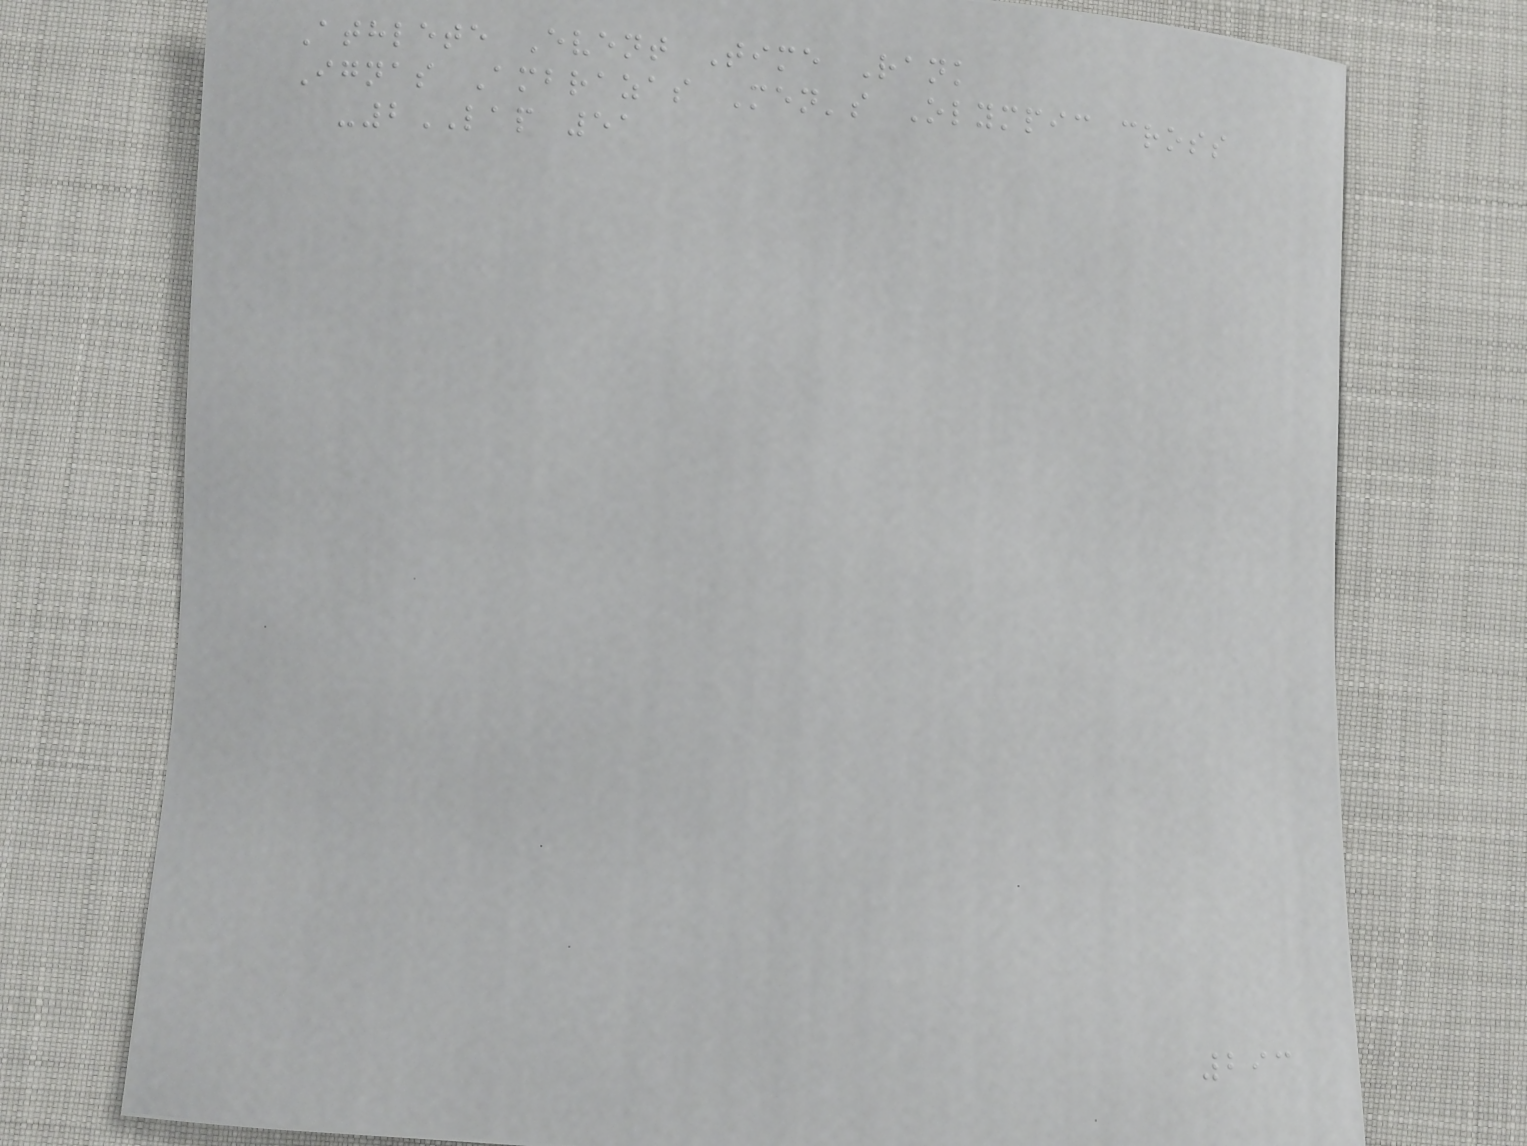Athlete Event Time Rank
Ignas Ambrazas Men's Olympic cross
-2LAP 51
293
